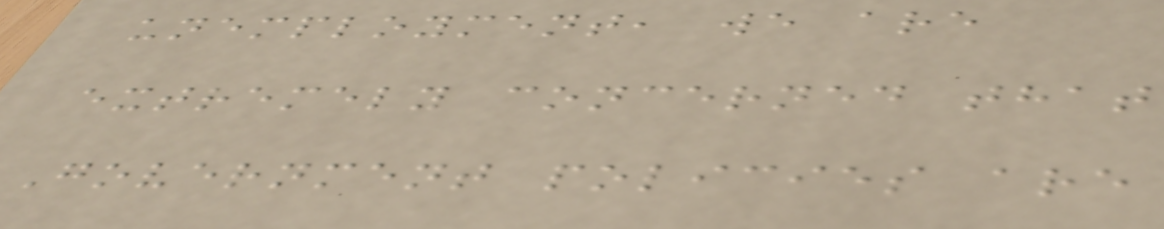unemployment, we are
extremely concerned that
Government policies are
